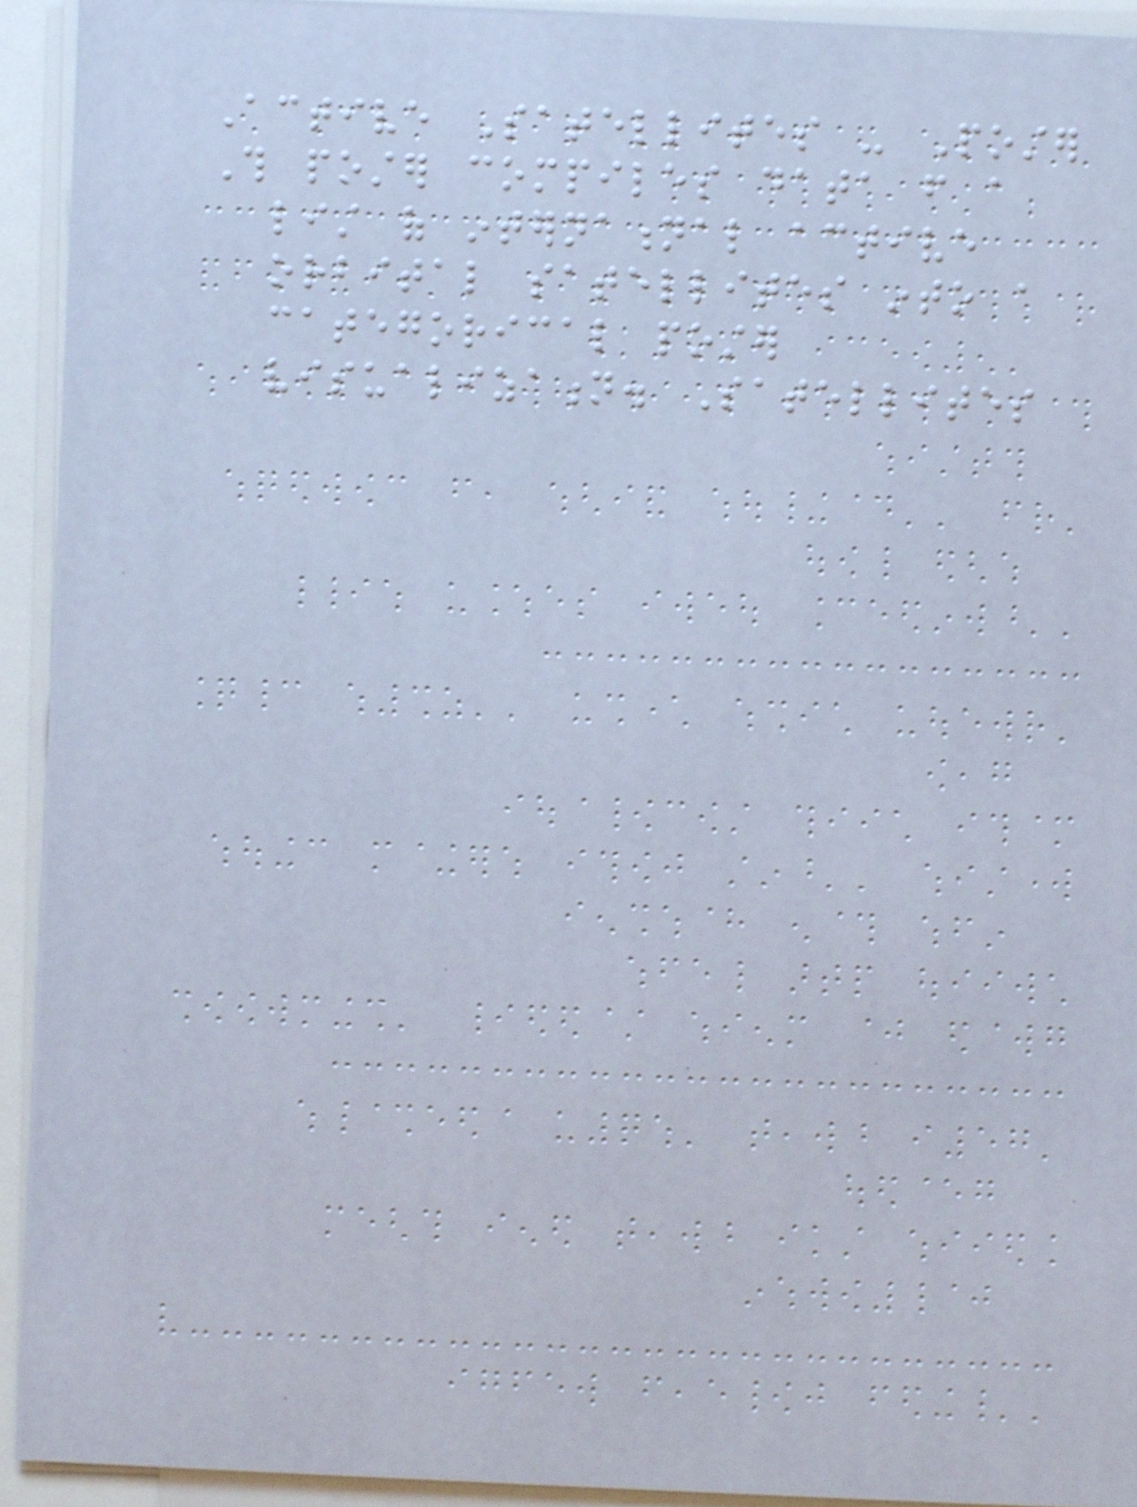Active Satellites - Poster
This poster compiles data from a
list of international active
orbital satellites into a
categorical poster
visualization. Satellites
